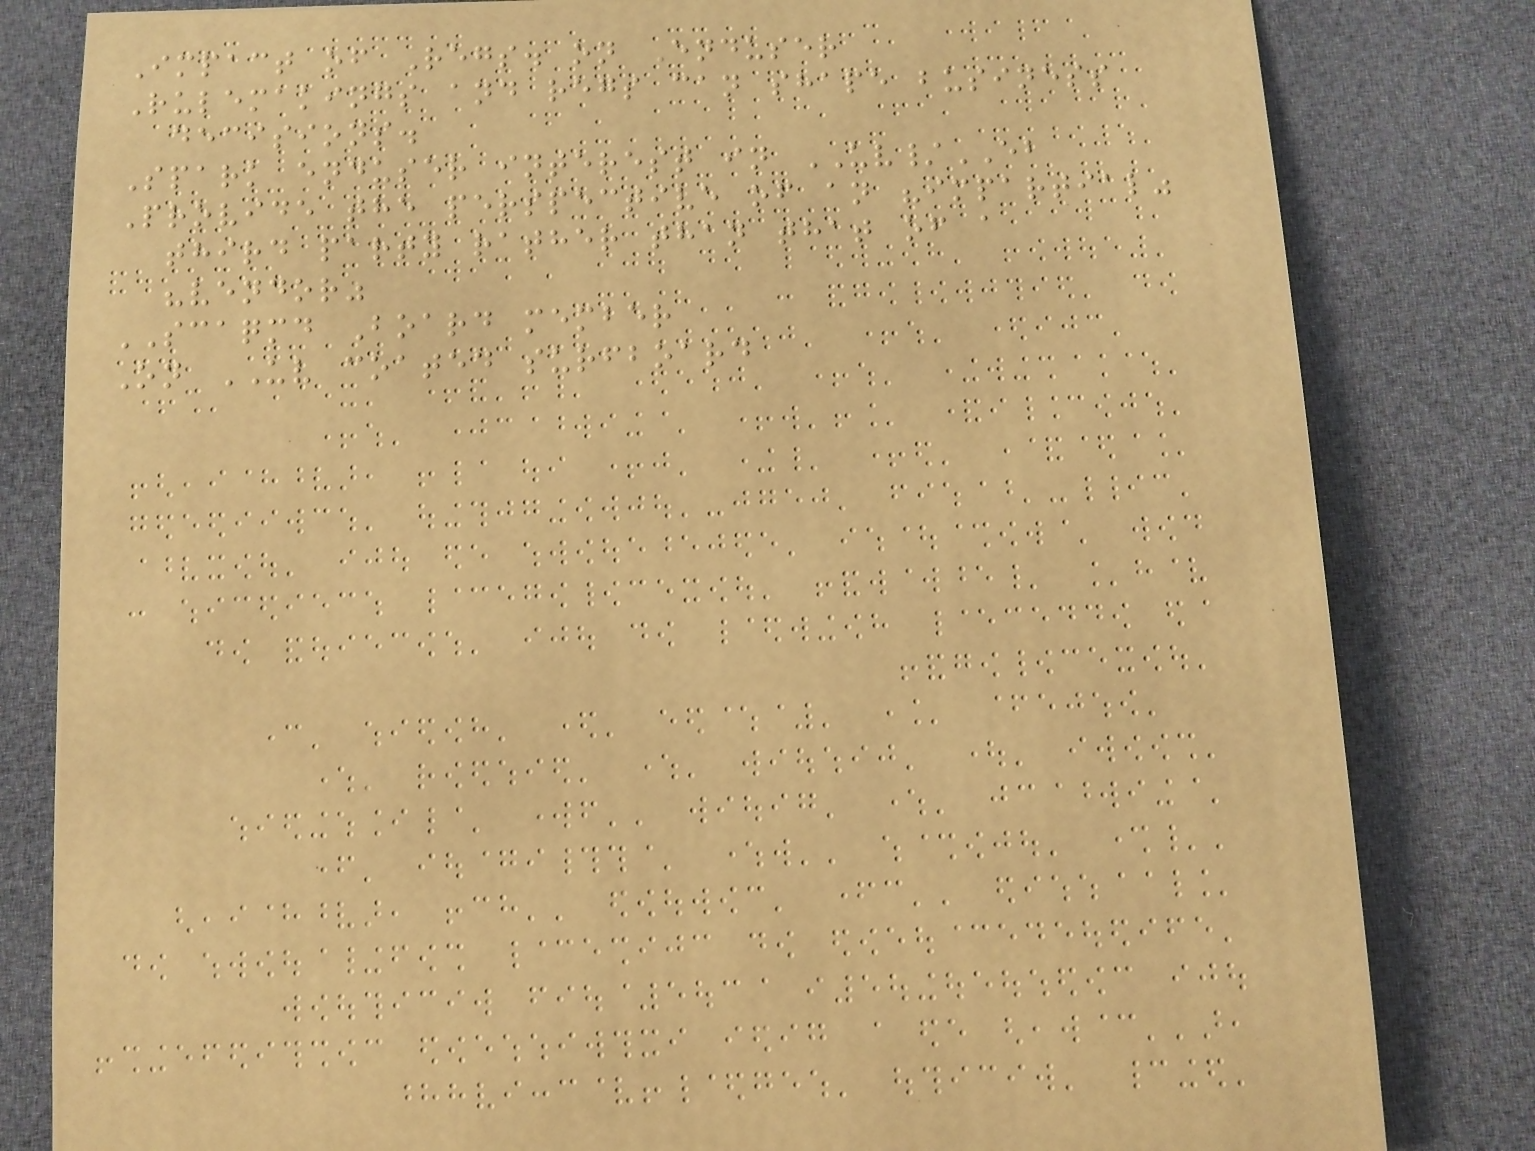Impact of Regs. on Enduser
Rulemakings and regs can shape business
decisions.
Spark enduser interest in UV/EB
Provide the perspective of an "impartial"
third party rather than that of a
"vendor"
SCAQMD Board member
On UV coated surfboard
